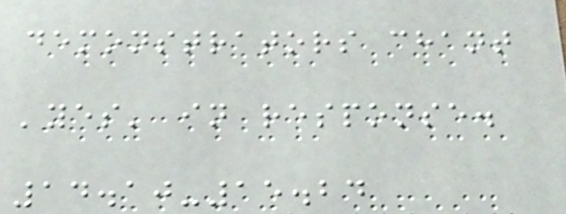demonstrators chant
'yes' in response.
14.10-15.24
